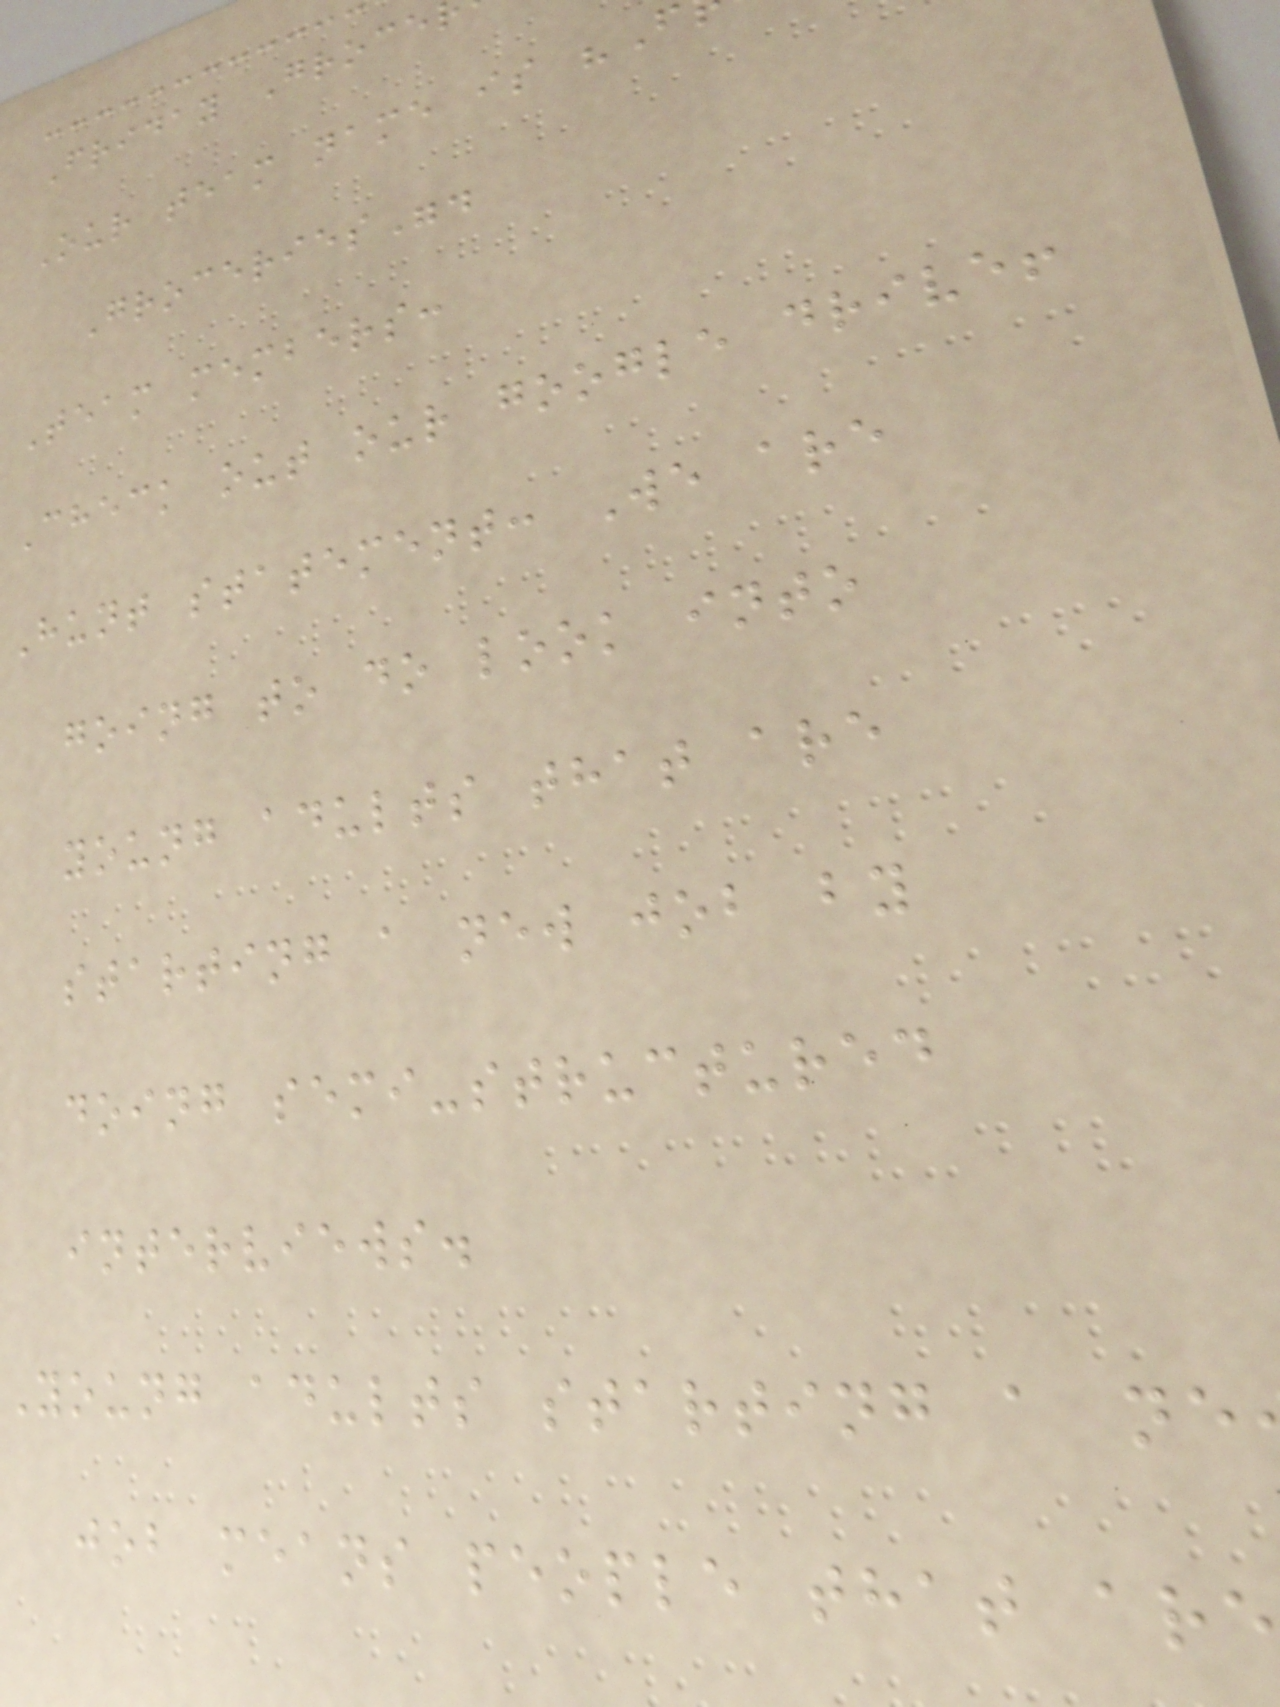Friday Groce
Our team name is "F
Groceries".
Team members:
Check out our google drive!
Hunt statement: We are
going to do look into
young adults that are
starting a new job by
doing semi-structured
interviews.
Young adults starting a ne
job means people that are
